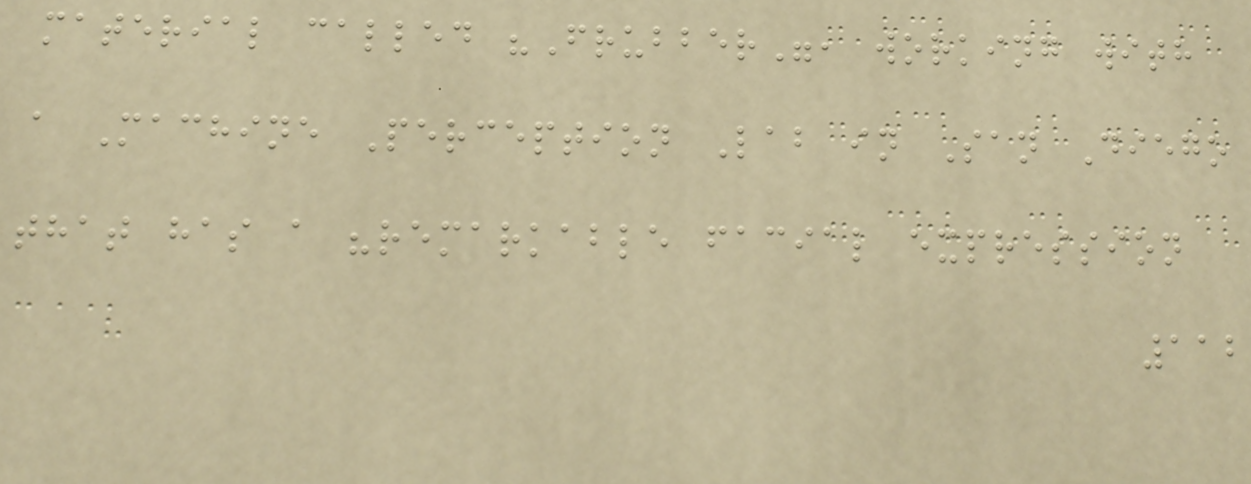material called "Frubber", working with
a Machine Perception Lab in San Diego
that has a "remarkable facial expression
112
